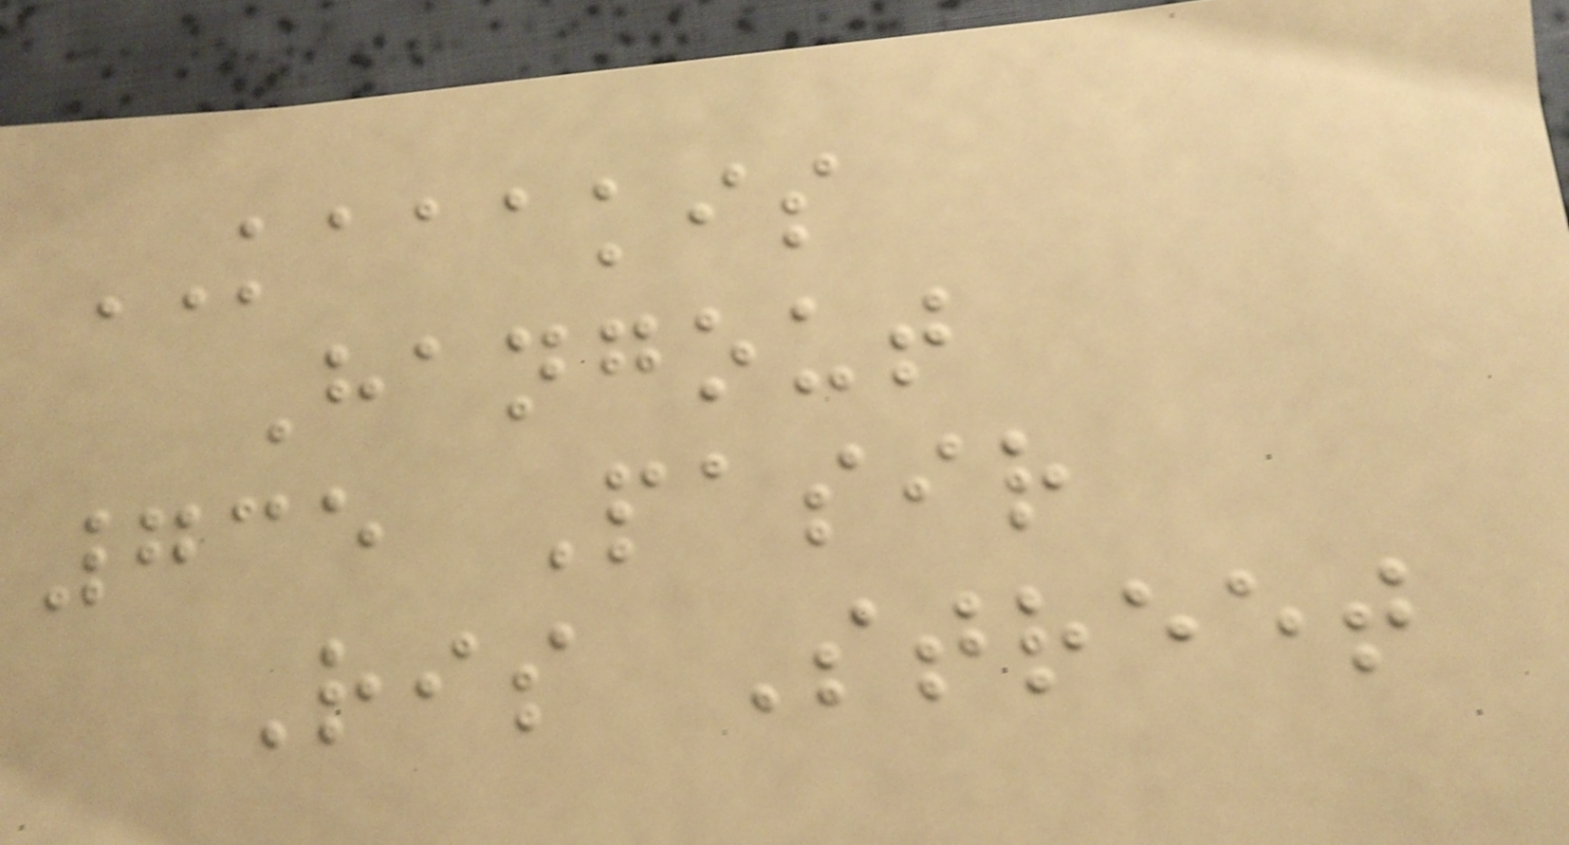KAAAKIS
Hangout
735 Pasir
Ris Street
